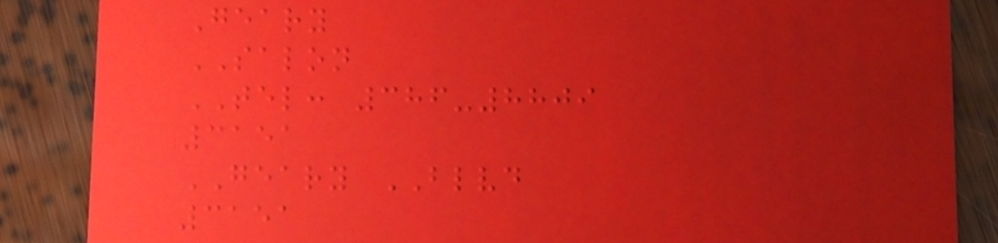Geary
SALON
TEL: 386-8809
3151
GEARY BLVD
3151
